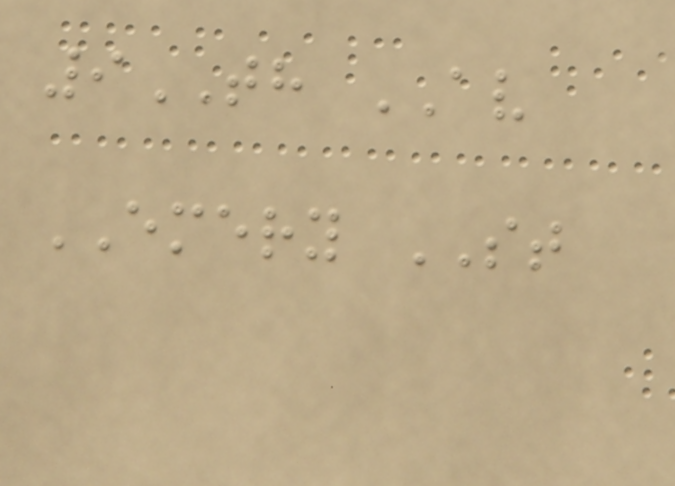9TH AV
EMERY ST
